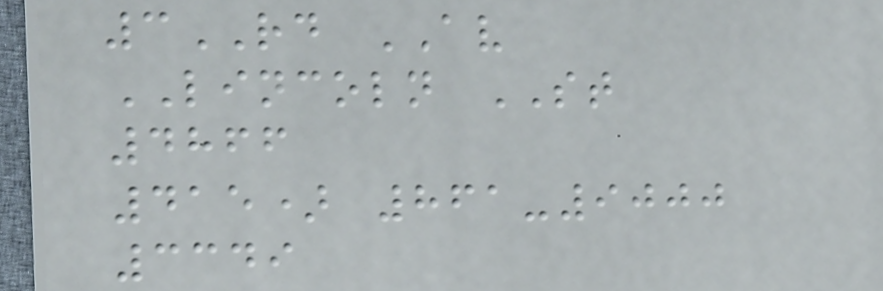3RD AV
LINCOLN ST
4866
415) 861-9000
3349
